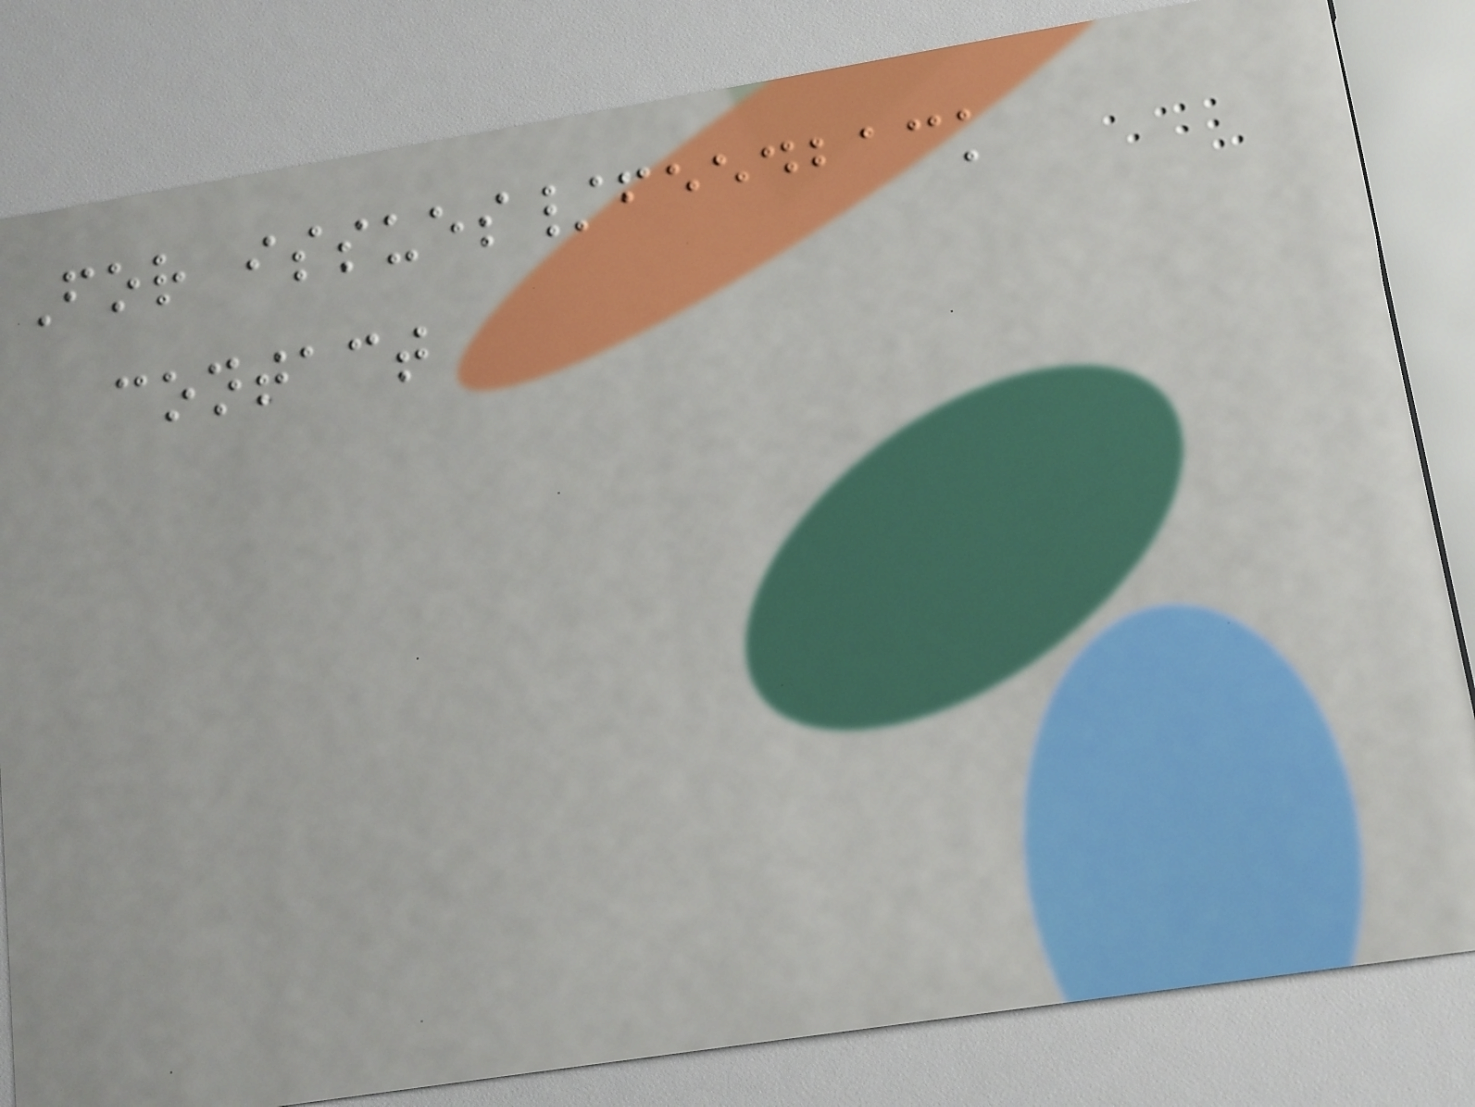For issues/feedback
contact
